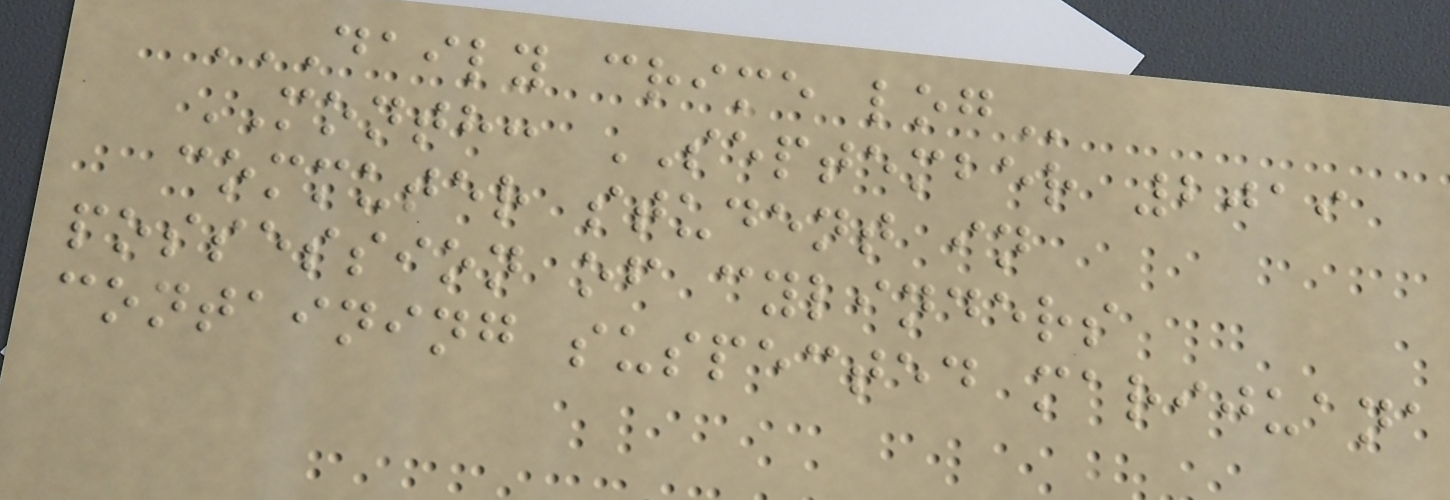DAILY CRIME LOG
MONTH: SEPTEMBER 2019
commuter student in
possession of cylinders
containing suspected marijuana
